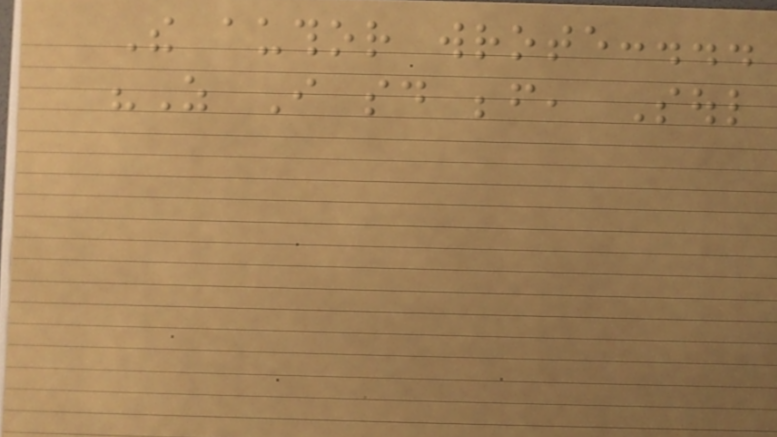The author wrote:...
"As I said before, Soul
